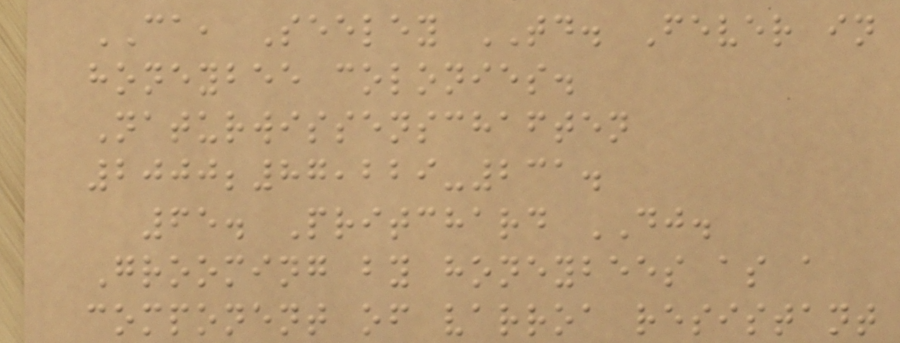CA, Seeley TD. Fever in
honeybee colonies.
Naturwissenschaften
2000;87,229-231.
65. Pritchard DJ.
Grooming by honeybees as a
component of varroa resistant
